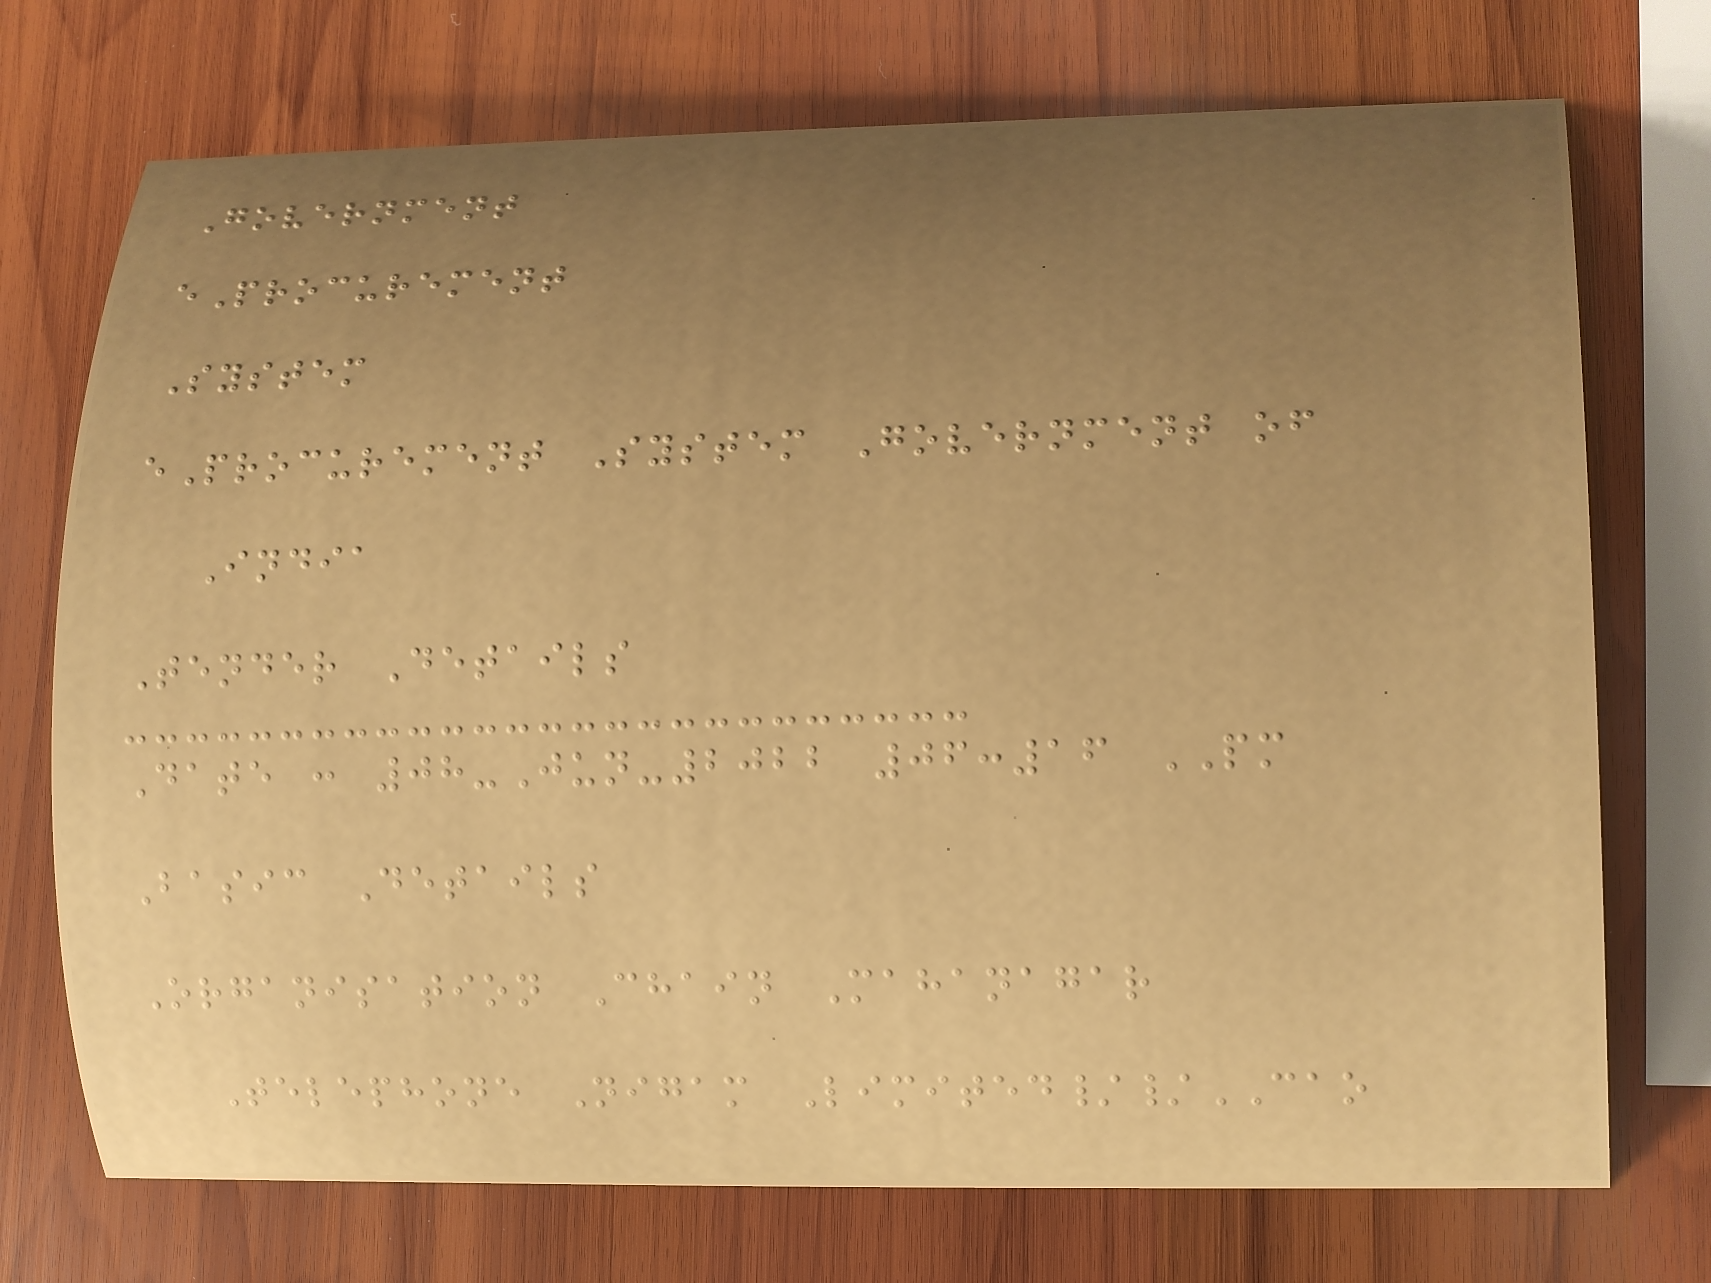Government
eProcurement
System
eProcurement System Government of
India
Tender Details
Date : 08-Jun-2022 06:16 PM
Basic Details
Organisation Chain Mahanagar
Telephone Nigam Limited//CAO
